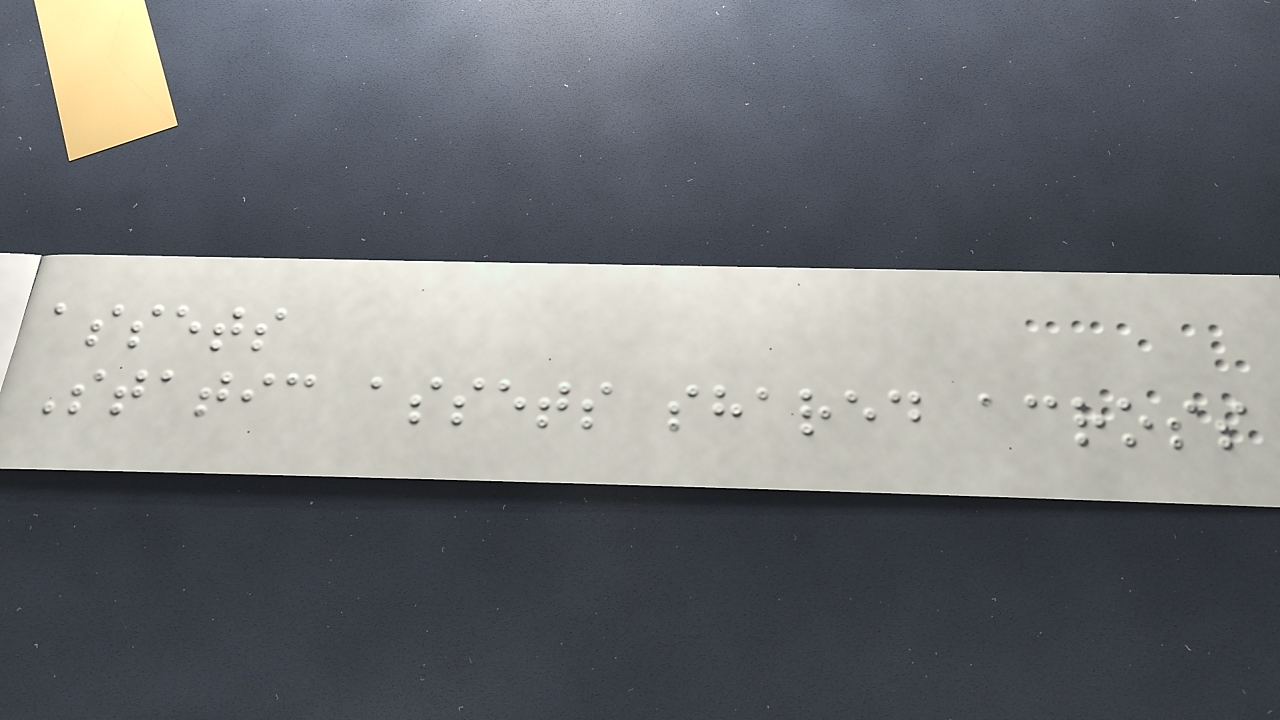assets
Static assets shared across
